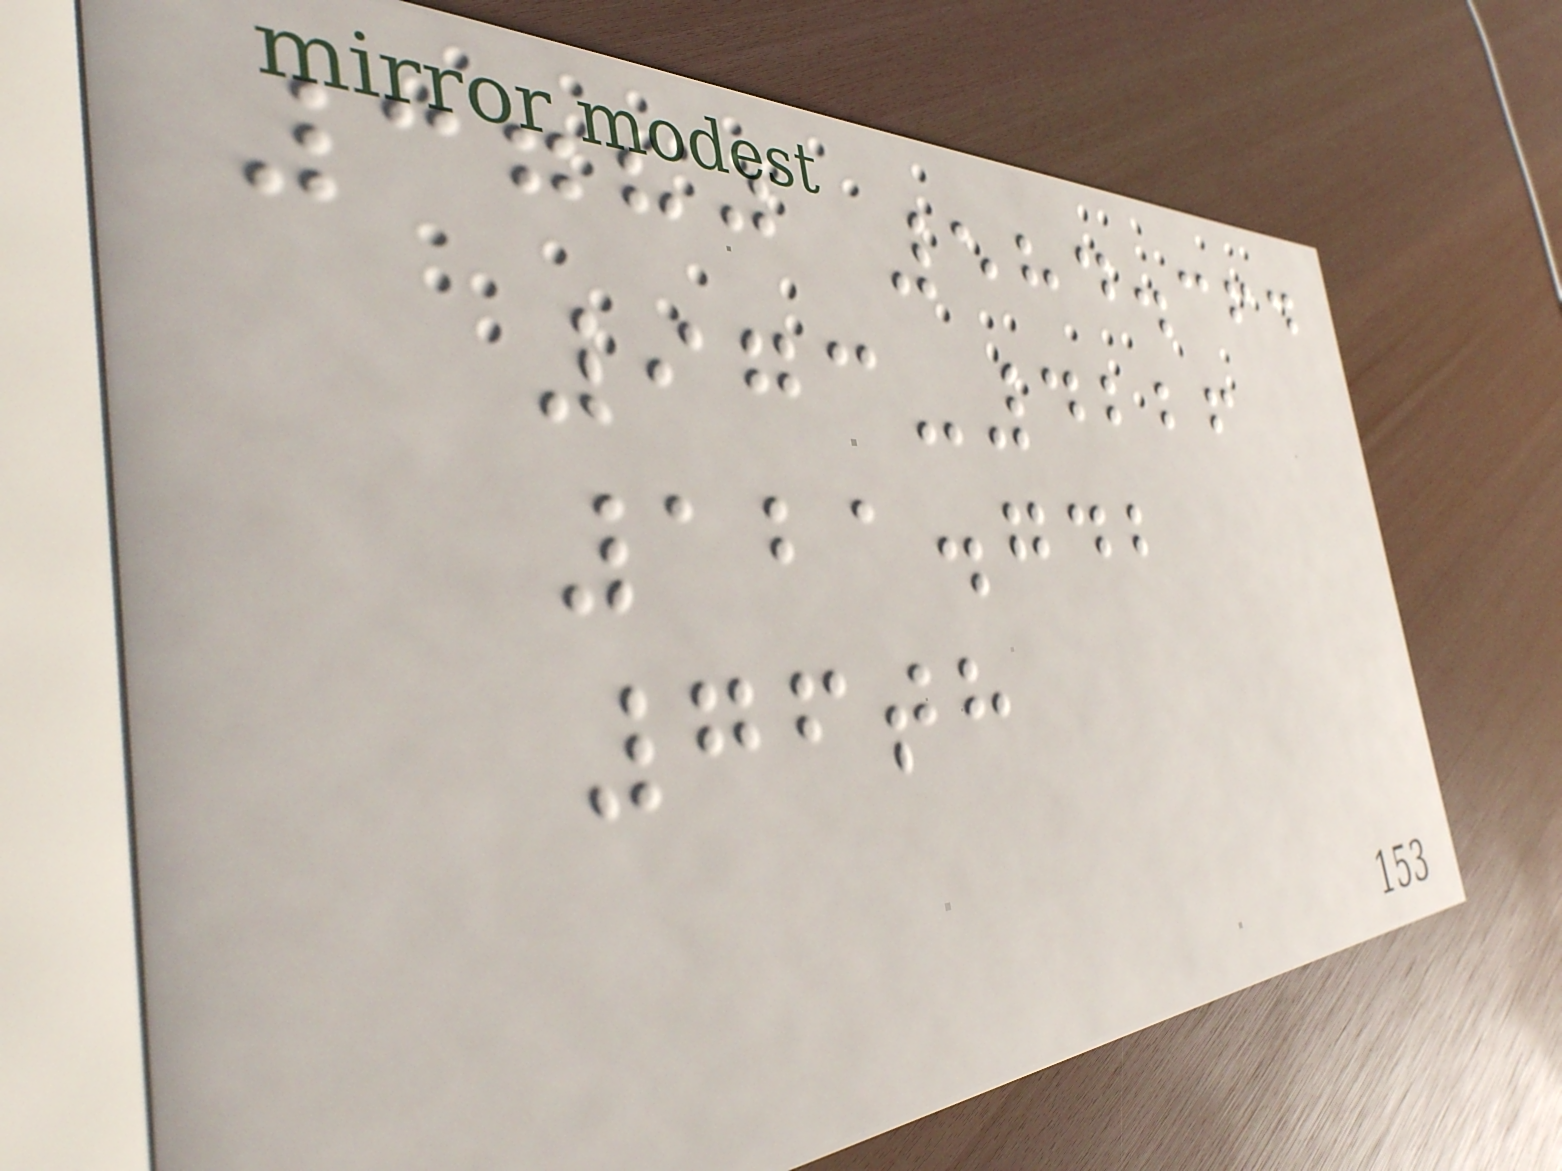3780 584.364
973-4226
121.742
76th
